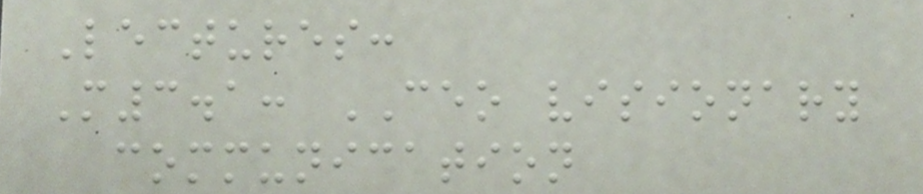Lectures:
M3.1: CEO visionary
communication
